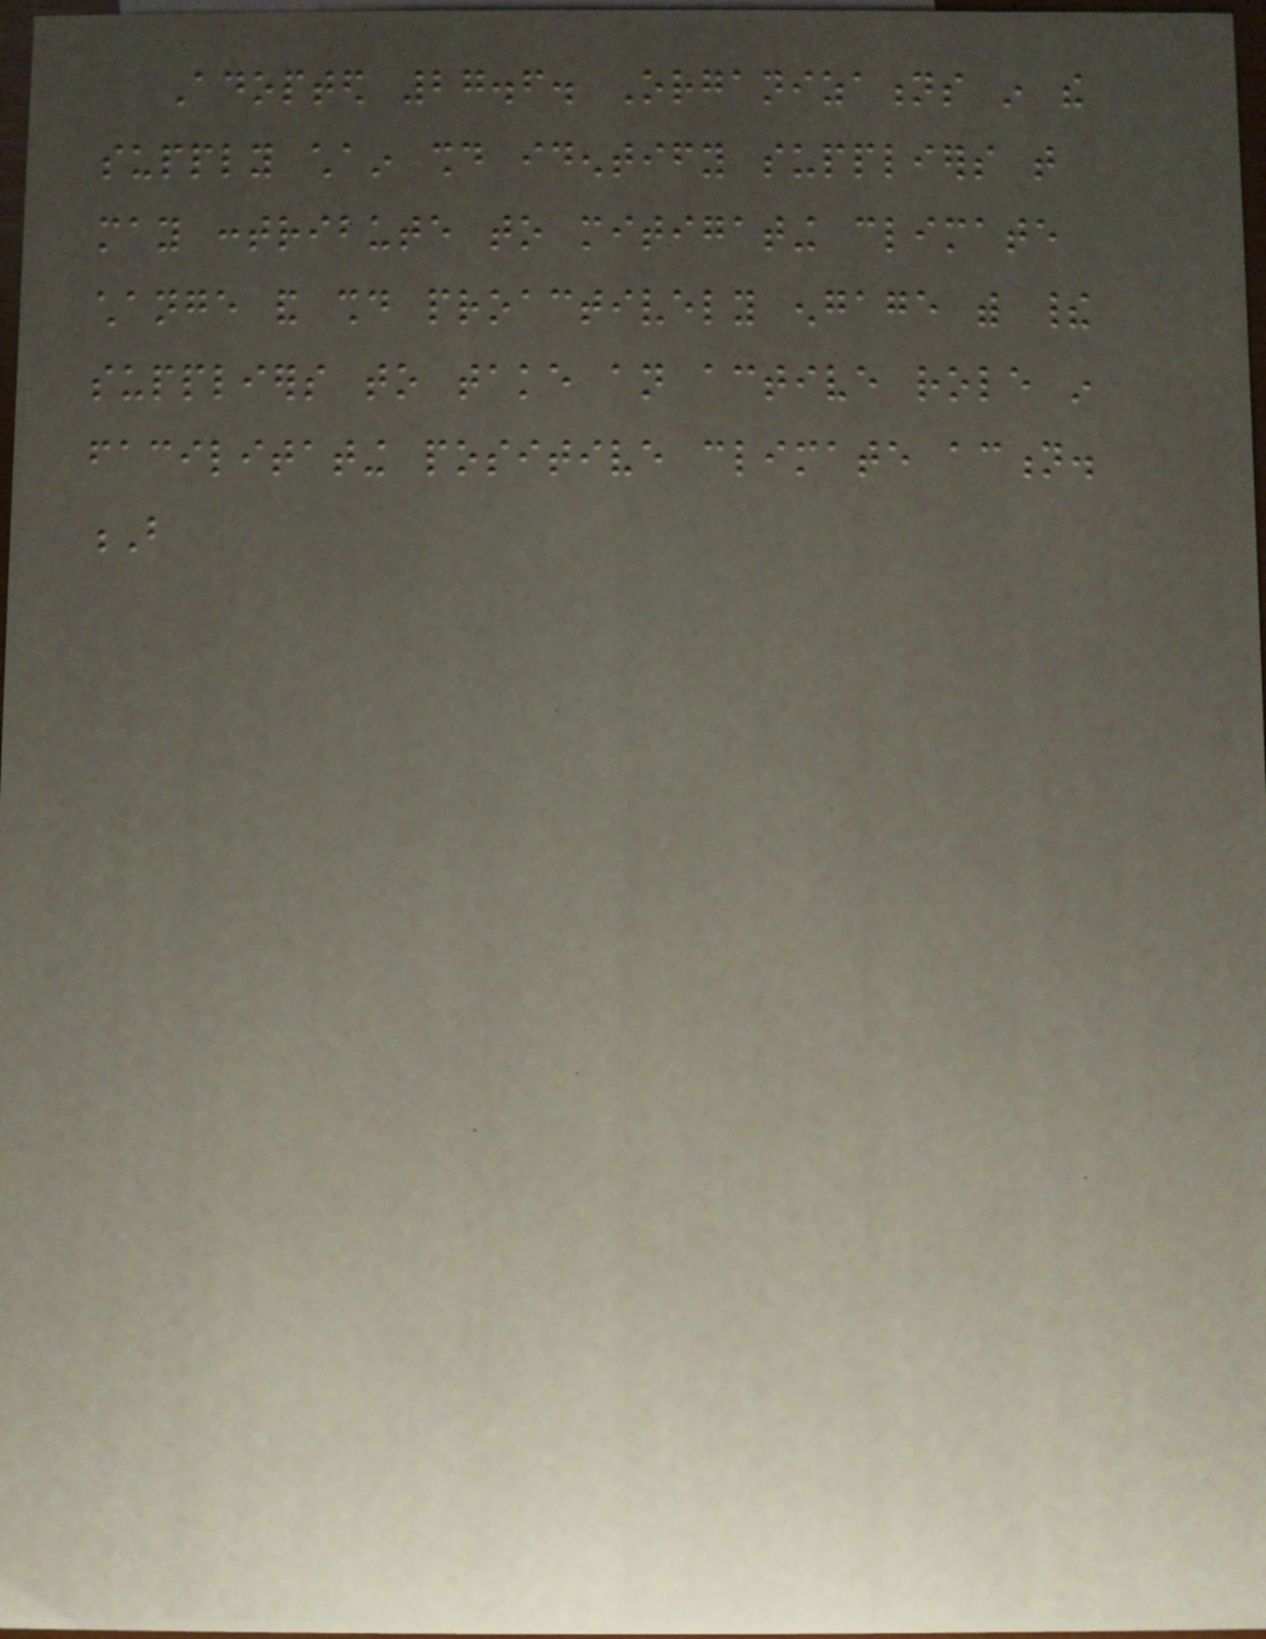Adopted 27.6. Organizations in the
supply chain should identify suppliers that
may contribute to mitigating climate
change and should proactively engage with their
suppliers to take an active role in
facilitating positive climate action.
B
